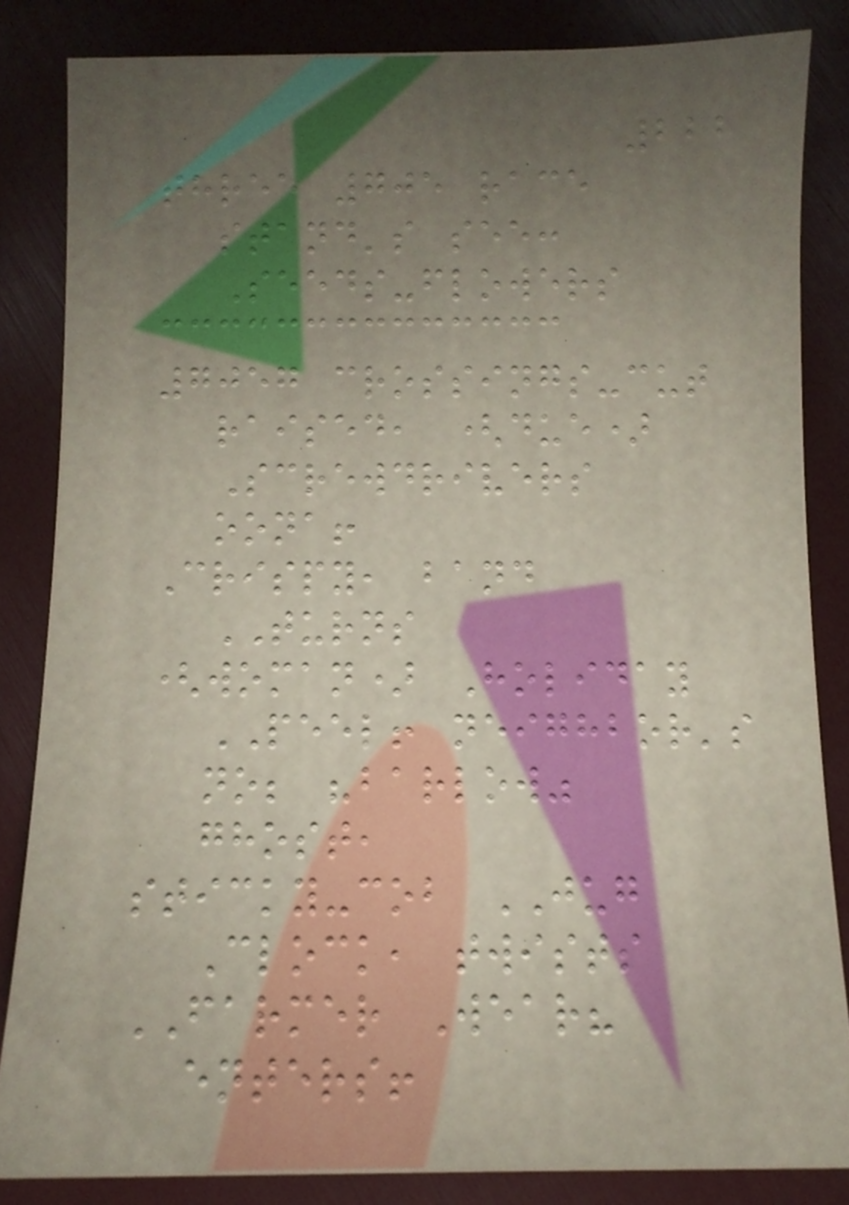222
three 705 race
stand's see:
Seeds-flowers
7057 crossings-cut
raised, (due)
Screwdrivers
oona!
Crispy, band
TURNS
(woman) Holiday
PEEL! neighbor's
no; "barlow"
ghost,
sticky-cob JUG
Clock, twists
FARMER Wear?
enters!
